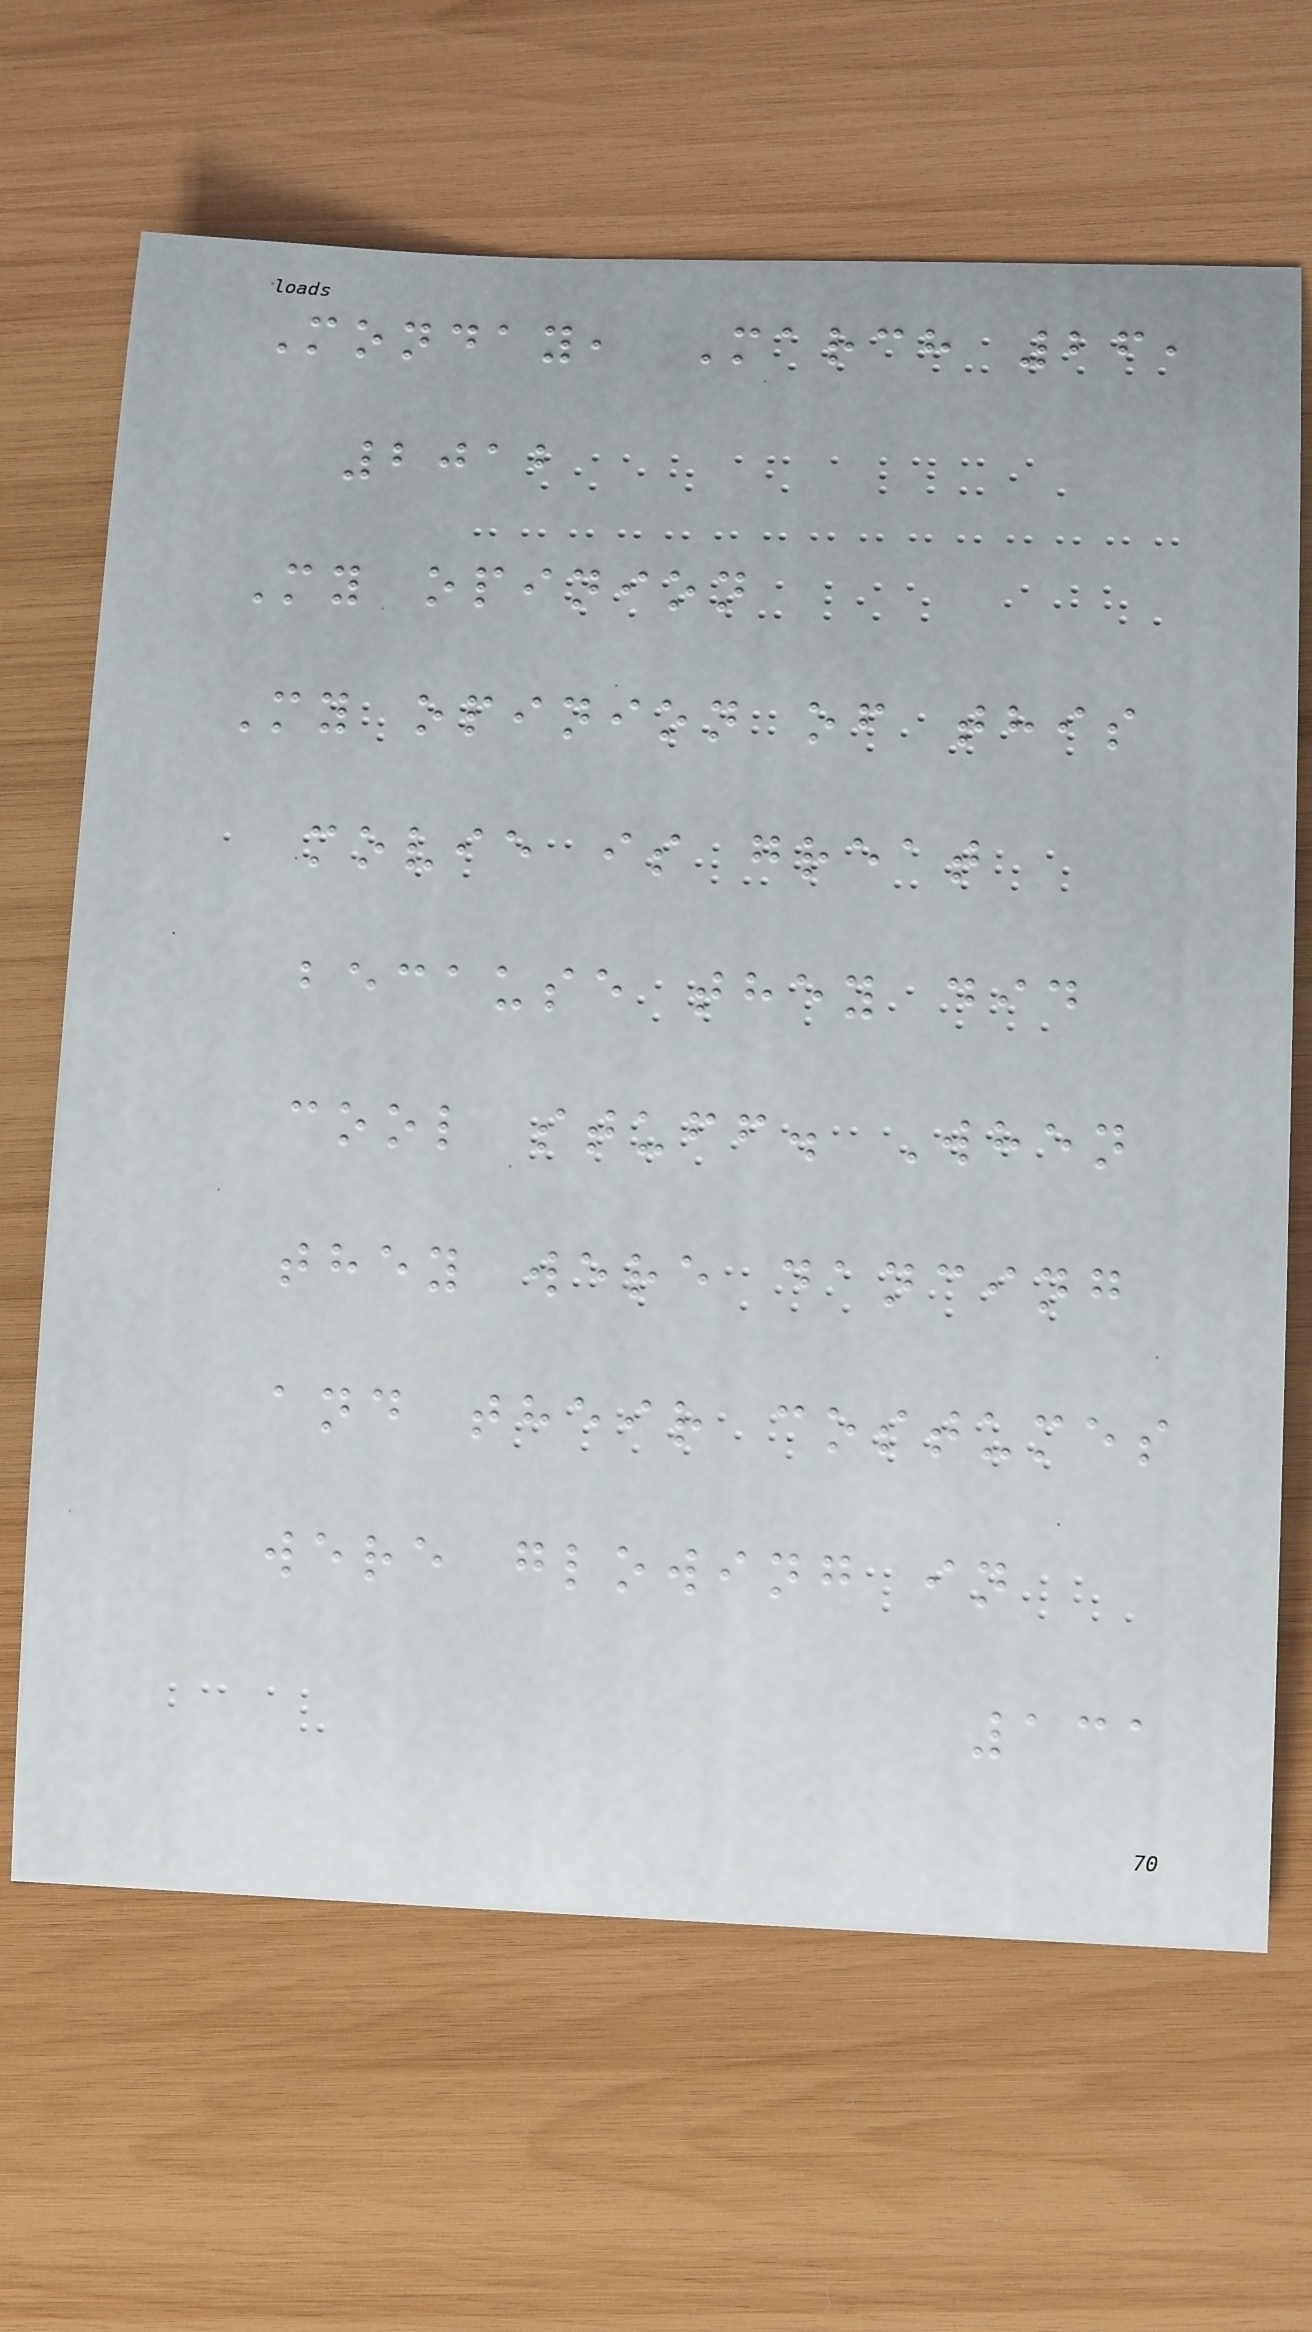Monday, March 26,
2012
My opinion
My opinion of this
movie is great
because they did
cool stuff. When
they were dancing
and their costumes
were glowing in
131
